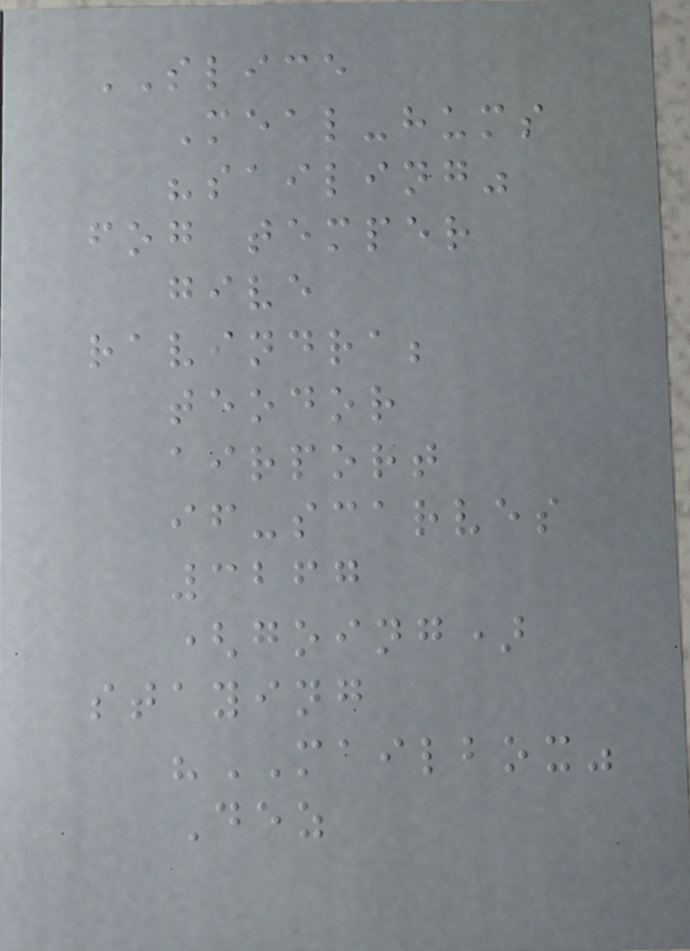SLICE
Meal-hums
"sailing"
fog temper
give
ravindra;
teodor
airport
if-scarves
3267
(going)
staying
"MAILBOX"
Dez
